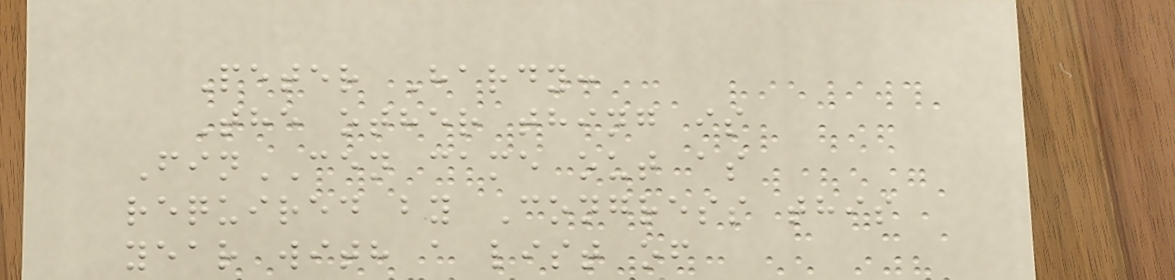Peter Hardy:
The other thing is
FinCEN came out as
required by Congress this
year with a list of
